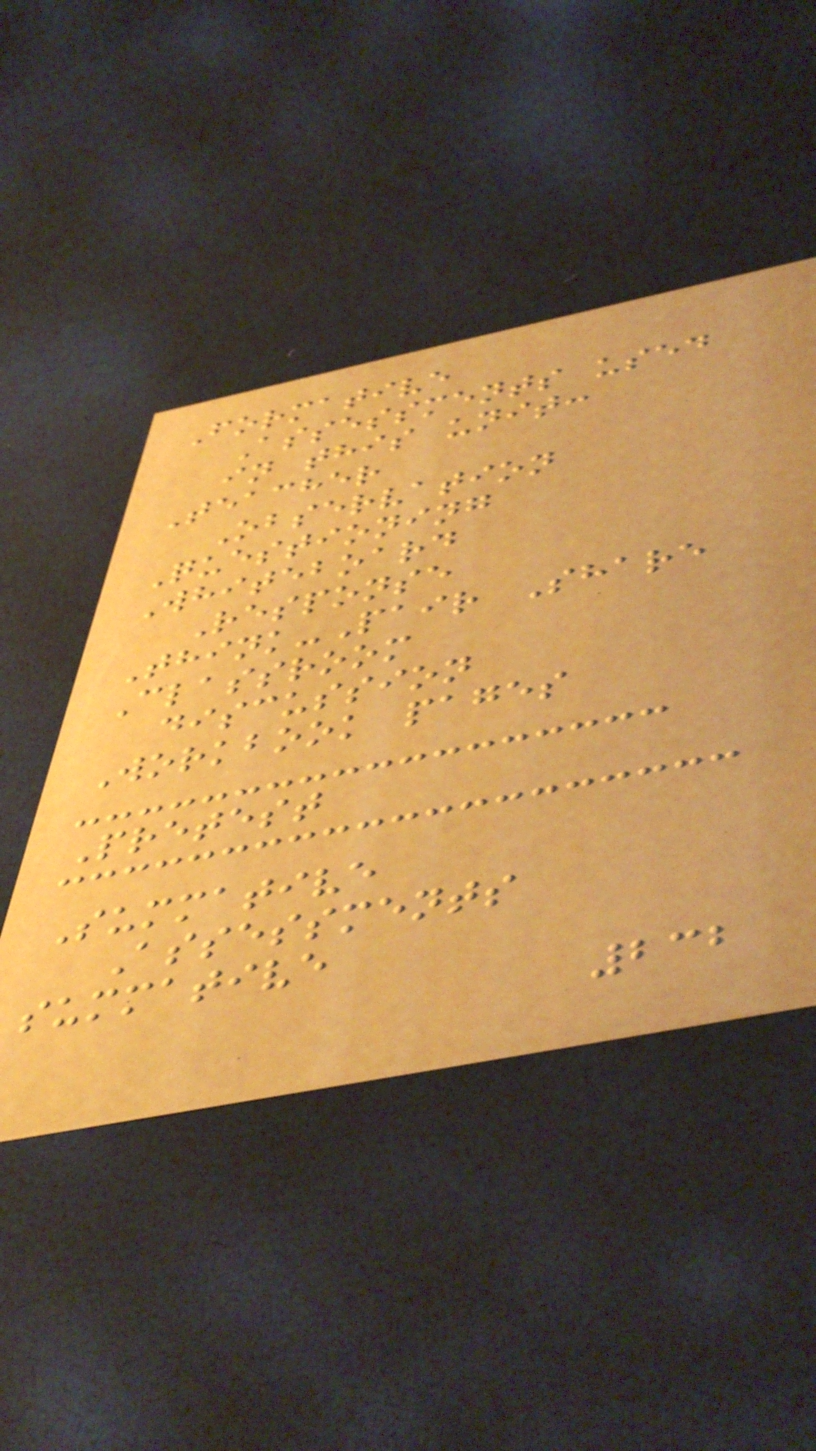Formative
Assessments used
in this unit:
Teacher
Observation
Questioning
Whiteboard
Response
Think-Pair Share
Classroom
discussion
Workbook pages
Pretest
Summative
Assessments
summative
232
